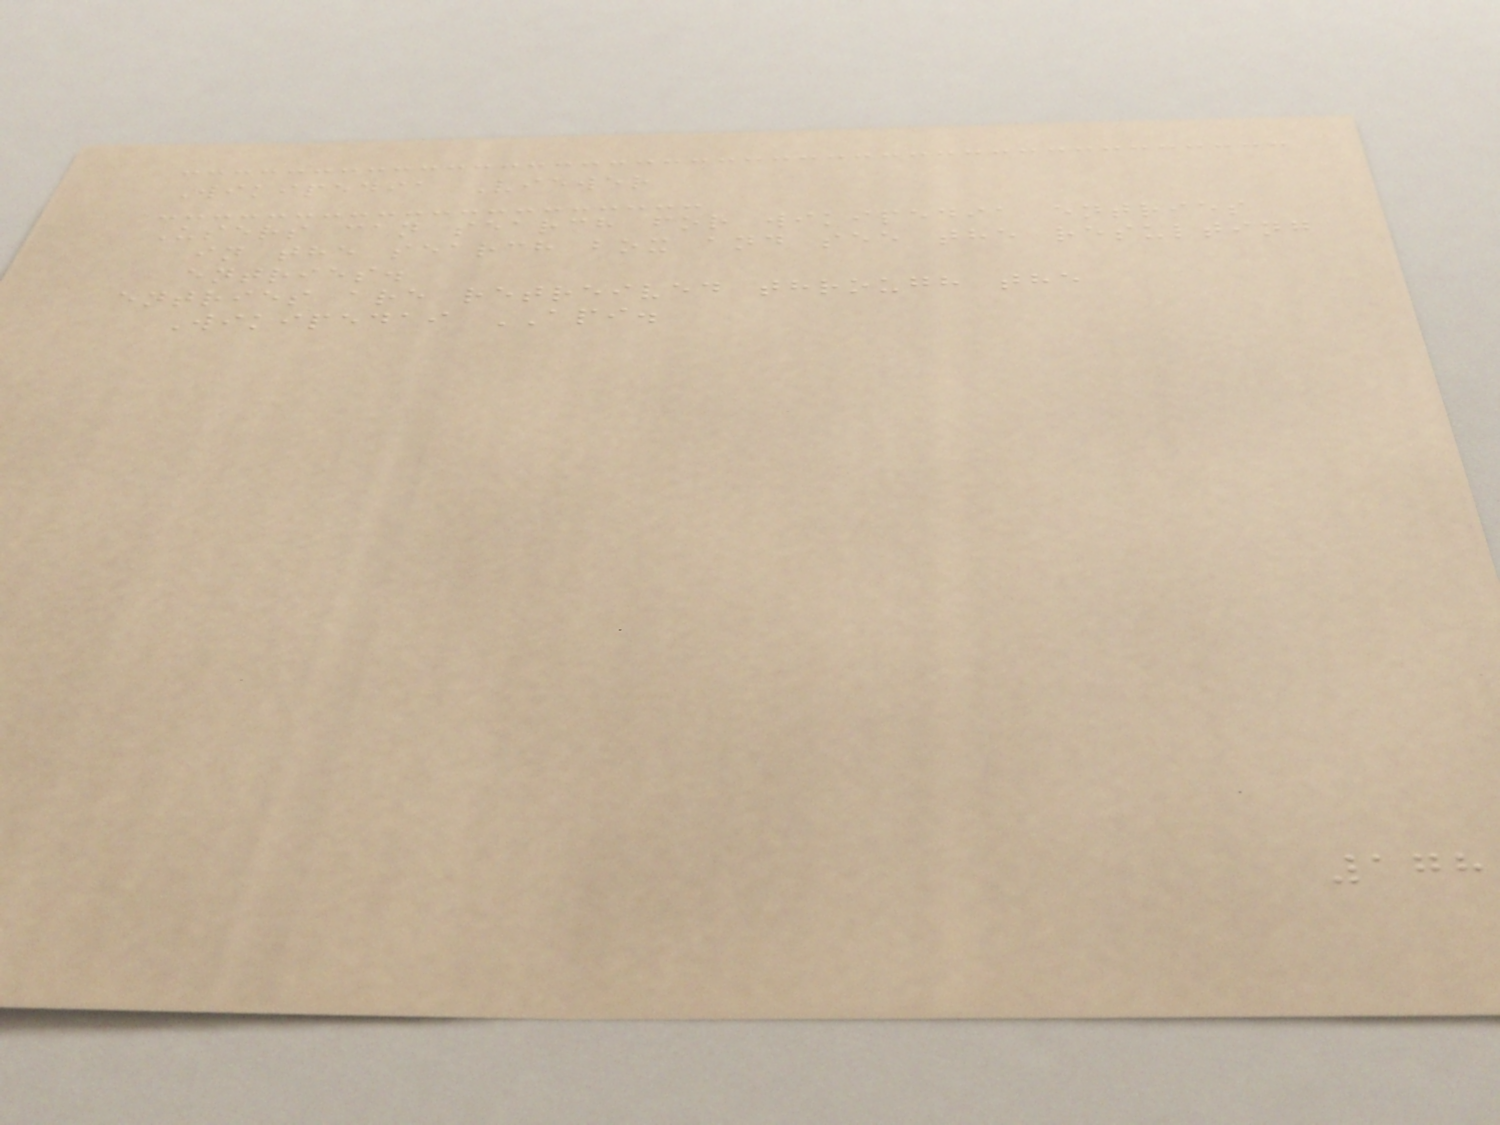Wikipedia Viewer
Users can search for wikipedia entries
in the search box and see the resulting
entries.
entries are retreived through the
Wikipedai API.
178
